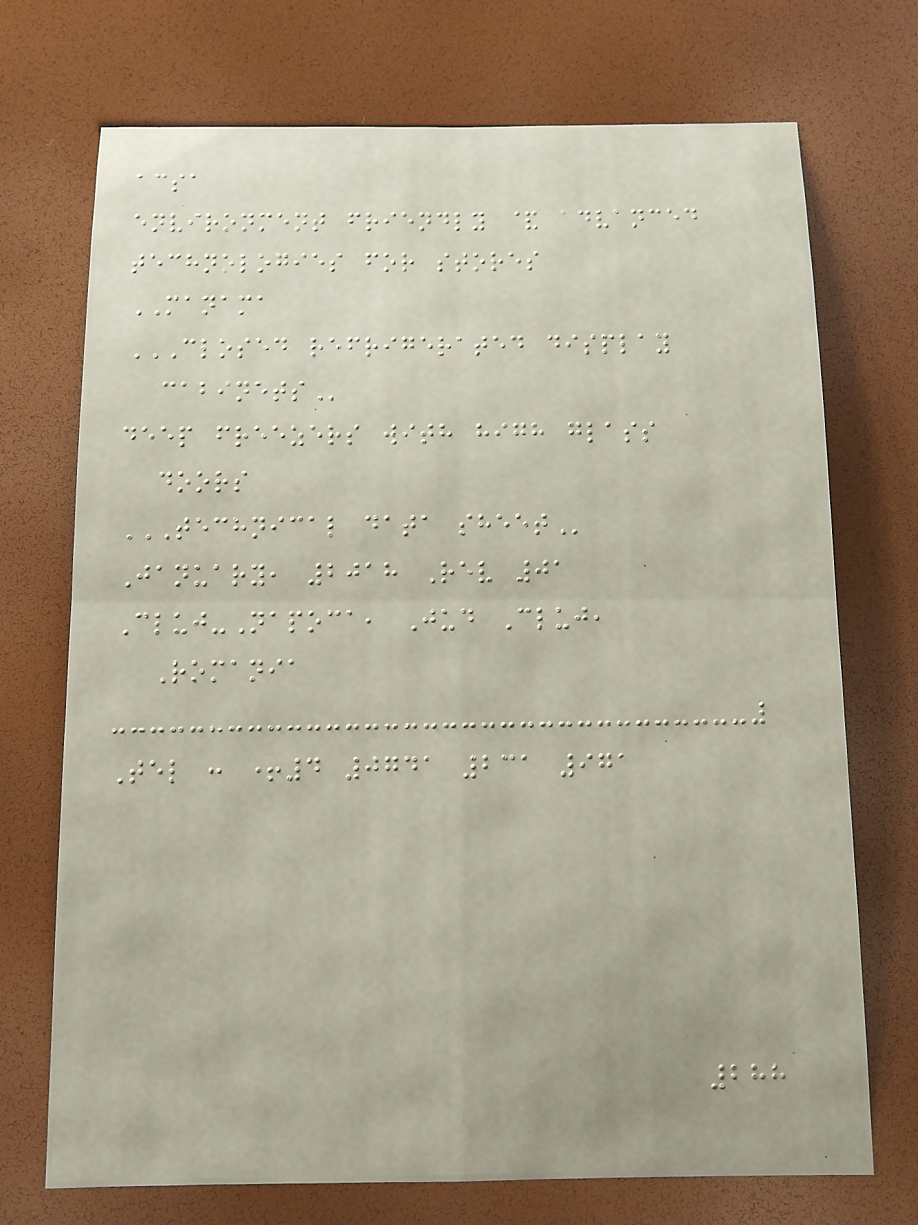acsa
environment friendly & advanced
technologies for stores
MANAMA
CLOSED REFRIGERATED DISPLAY
CABINETS
deep freezers with high glass
doors
TECHNICAL DATA SHEET
January, 2018 Rev 01
Cluj-Napoca, Jud Cluj,
Romania
Tel : +4 0741 231 971
288
